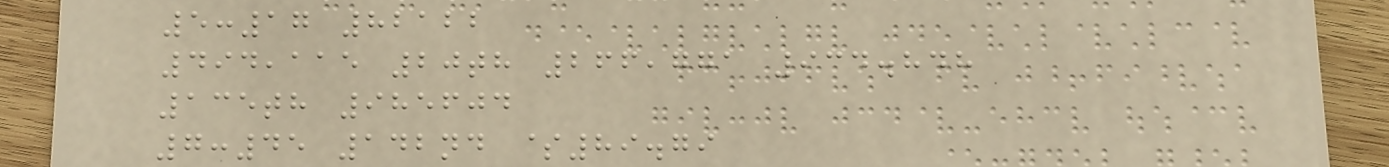5:17 82122
494,115 20th 266,771 934.848
135th 985604
7:45 142nd $89.79
